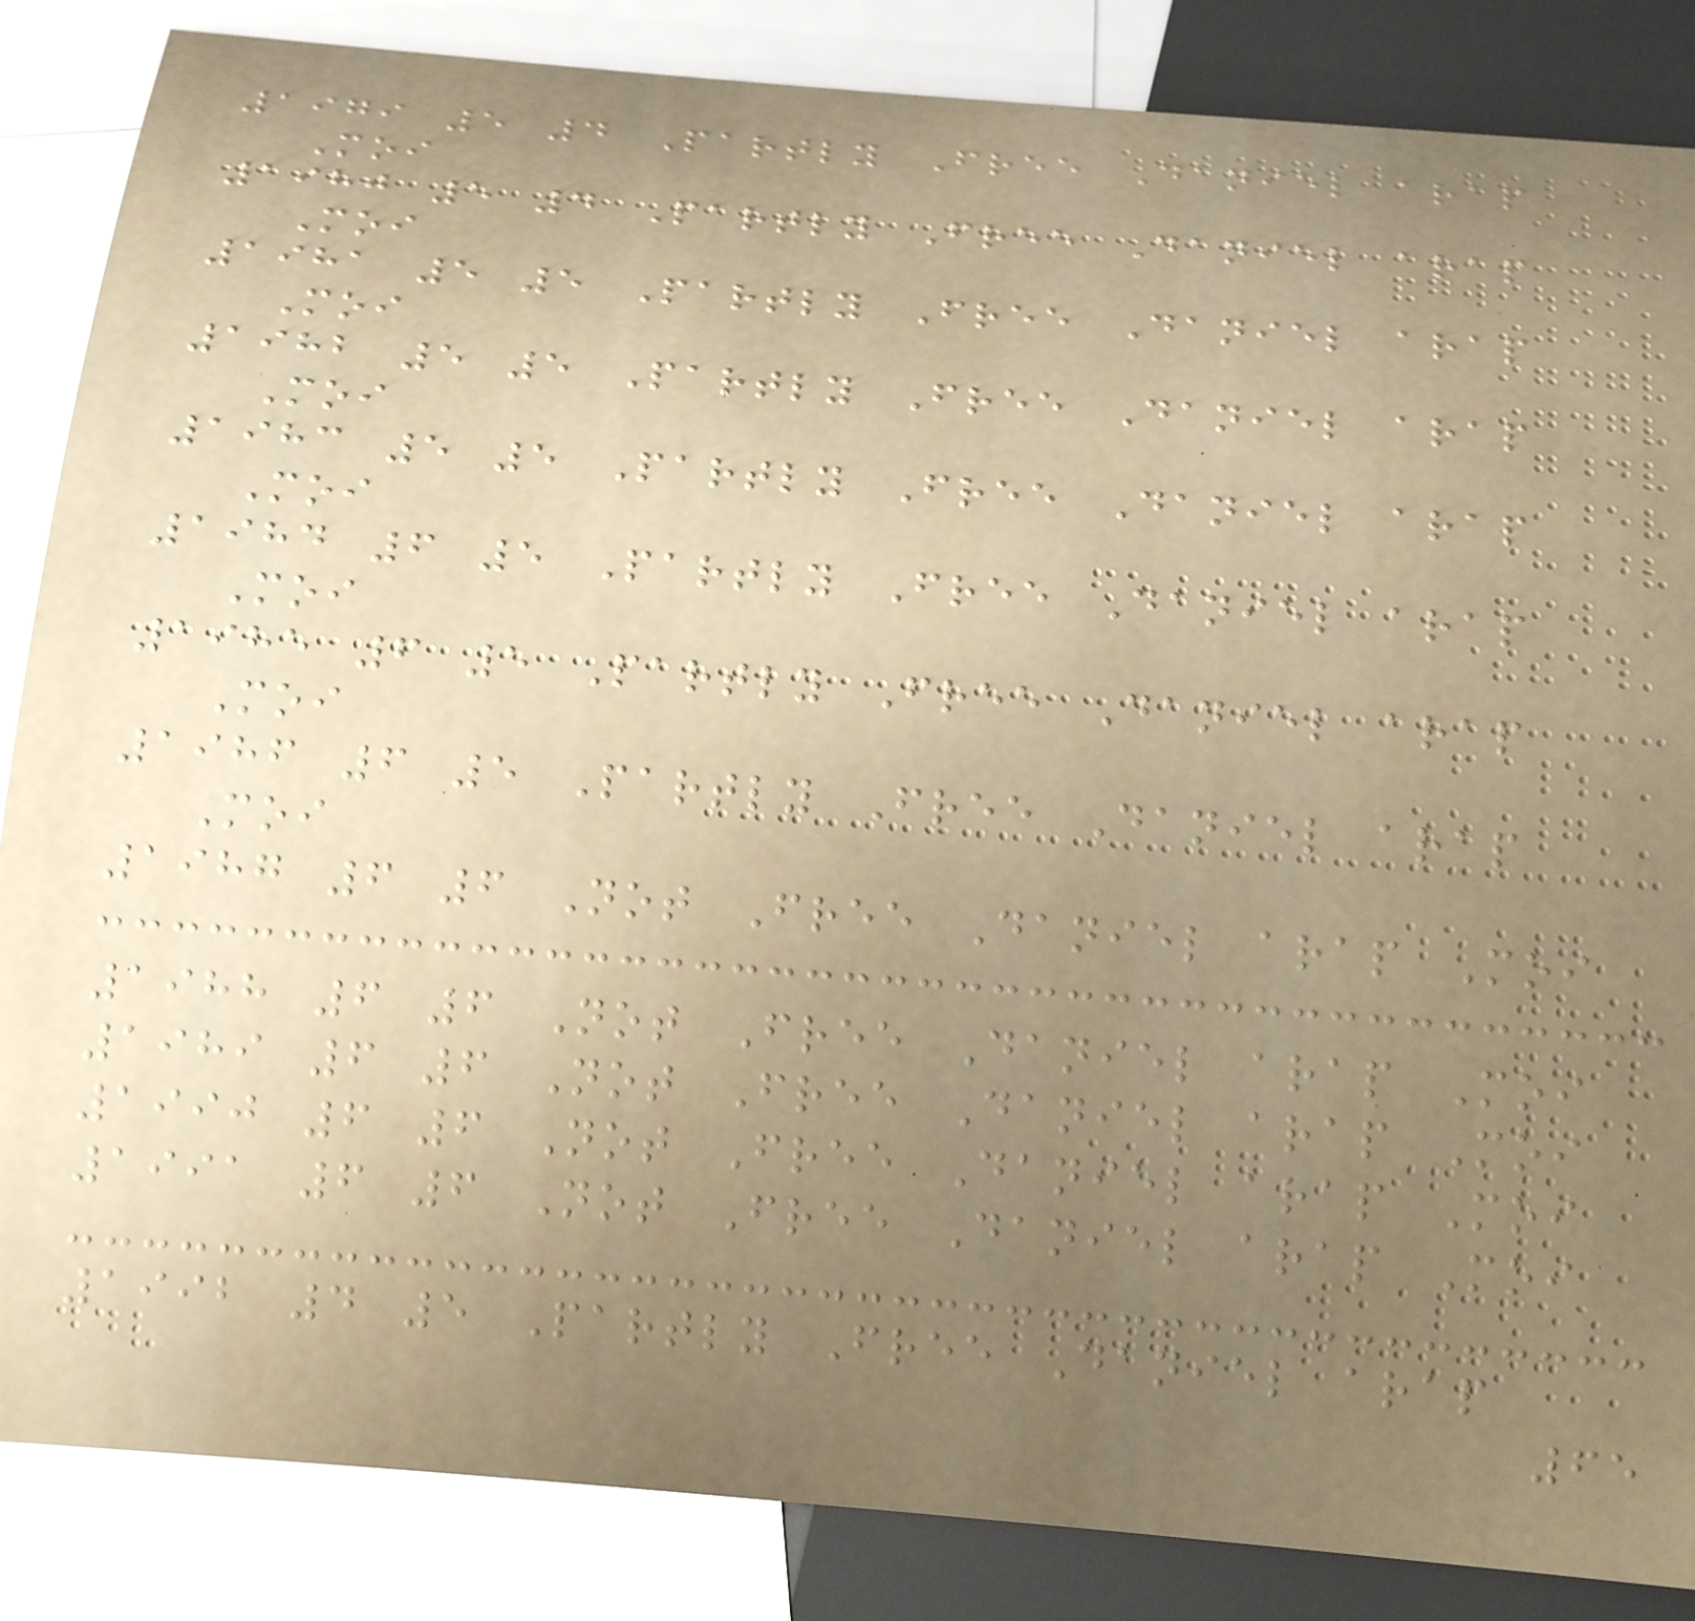1979 5 4 Partly Free Daniel arap
Moi
1980 5 4 Partly Free Daniel arap
Moi
1981 5 5 Partly Free Daniel arap
Moi
1982 5 5 Partly Free Daniel arap
Moi
1983 5 5 Partly Free Daniel arap
Moi
1984 6 5 Partly Free Daniel arap
Moi
1985 6 5 Partly Free Daniel arap
Moi
1986 6 5 Partly Free Daniel arap
Moi
1987 6 6 Not Free Daniel arap Moi
1988 6 6 Not Free Daniel arap Moi
1989 6 6 Not Free Daniel arap Moi
1990 6 6 Not Free Daniel arap Moi
1991 6 6 Not Free Daniel arap Moi
1992 4 5 Partly Free Daniel arap
65
